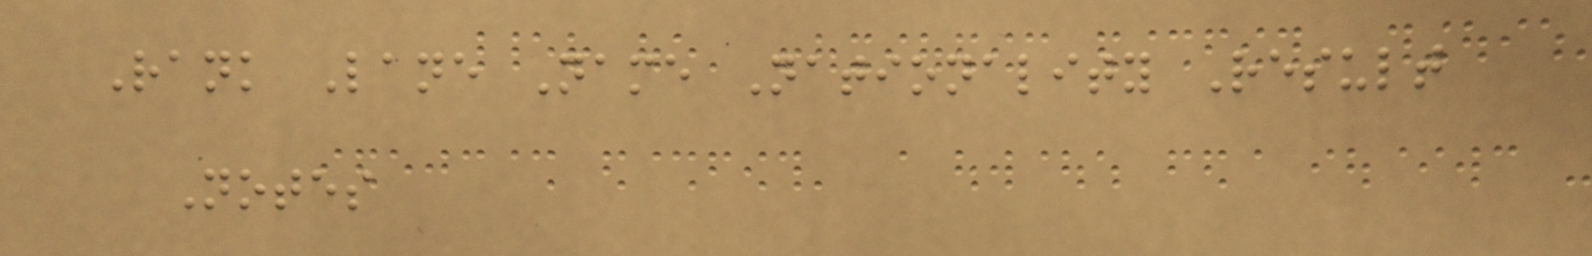Rank Lane Name Nationality Result
Notes
